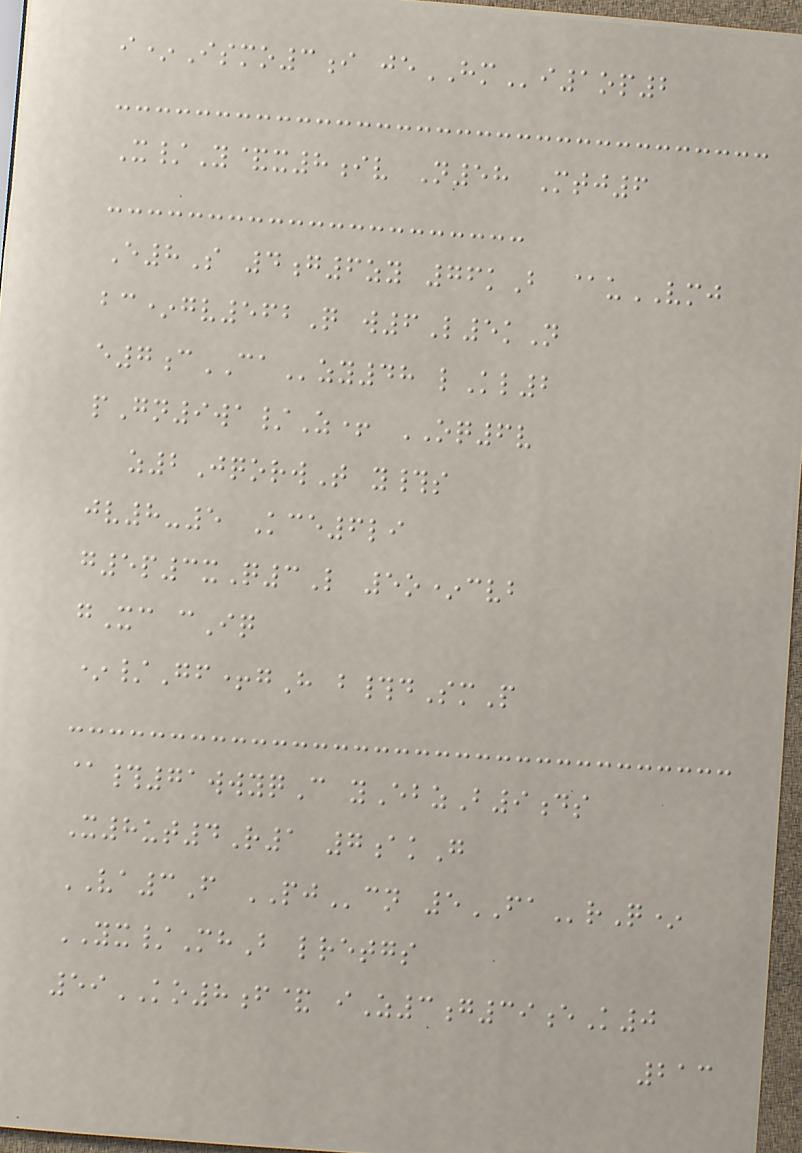i*Ismo3i jeHMi1op2
X/Y&x8iv N58 Mtj6
E8S 4g6zy 76kB @uVMJ
bc*gv562Q w6L5kN
e7cCAzy48 lKl2
pGn9wa/Z+ OQ6v
z2JqorwT y#s
jv8-5 Kce6li
g5p3xQ3L 5o*cvb
gXc cIq
*/Gf+gH b#dSmP
@#71wwyqC yEbzB9ds
X8ut4R1 7akG
VA3F PJcn 5FArQ*
YX/MhB lretgs
59KO8f& iZ3g39eK0
213
